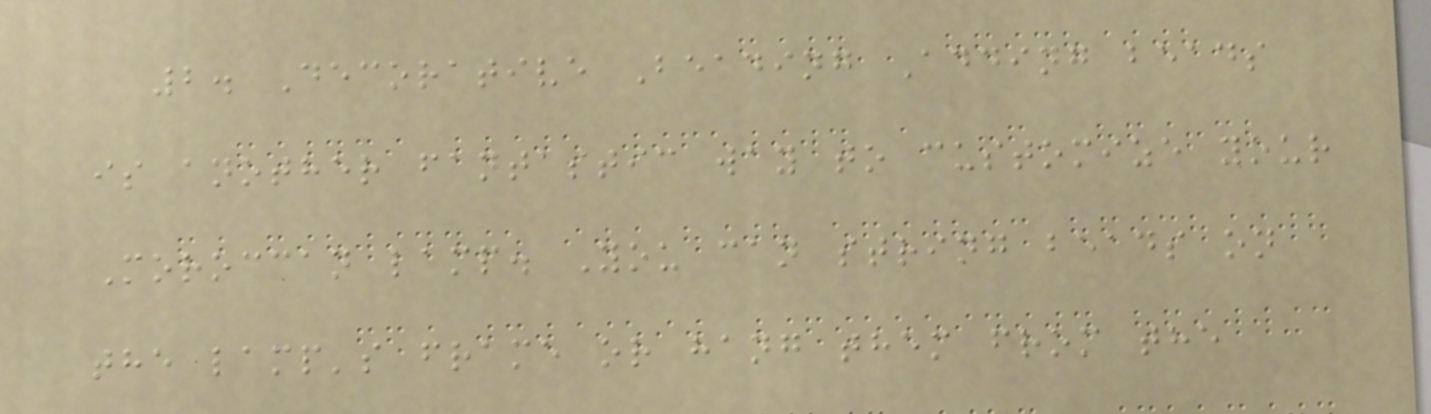2. Decorative Beading Adding beads
is another fantastic way to customize your
Moroccan lamp. You can string beads on
the lamp's frame or hang them from the
